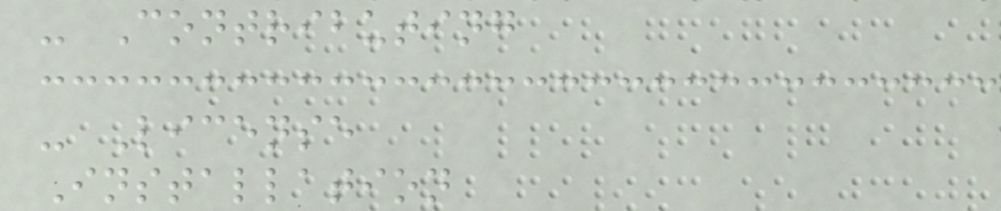- Contributing
- License
Installation
